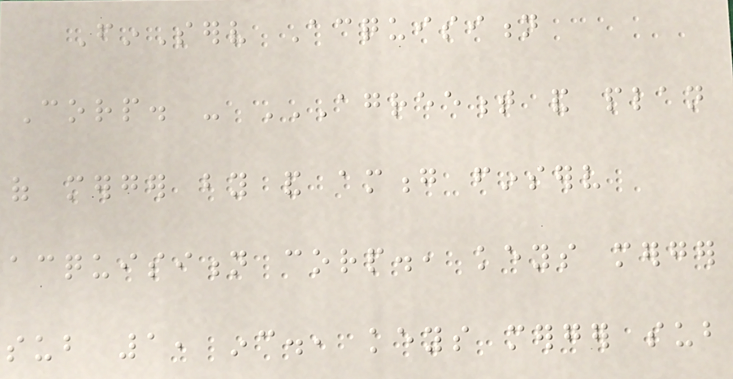FinServ Acquisition
Corp. - AGREEMENT AND PLAN
OF MERGER BY AND AMONG FINSERV
ACQUISITION CORP., KEYS MERGER
SUB 1, INC., KEYS MERGER SUB
